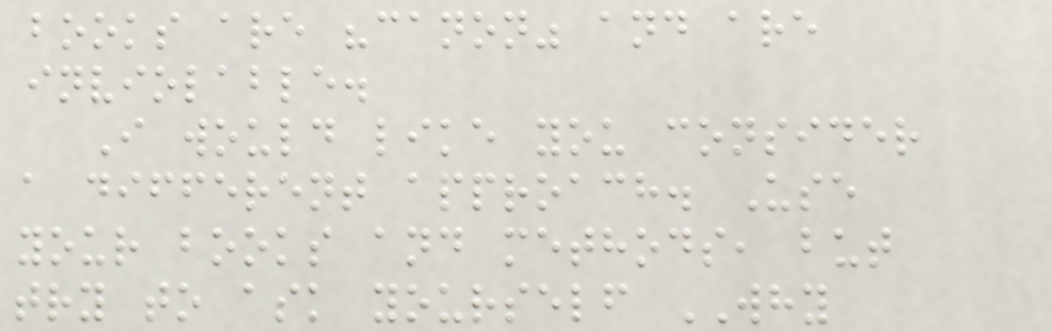books are "canon" and are
inviolable.
I would like you consider
a different approach. Use
your books and methods, but
try to ask yourself WHY
